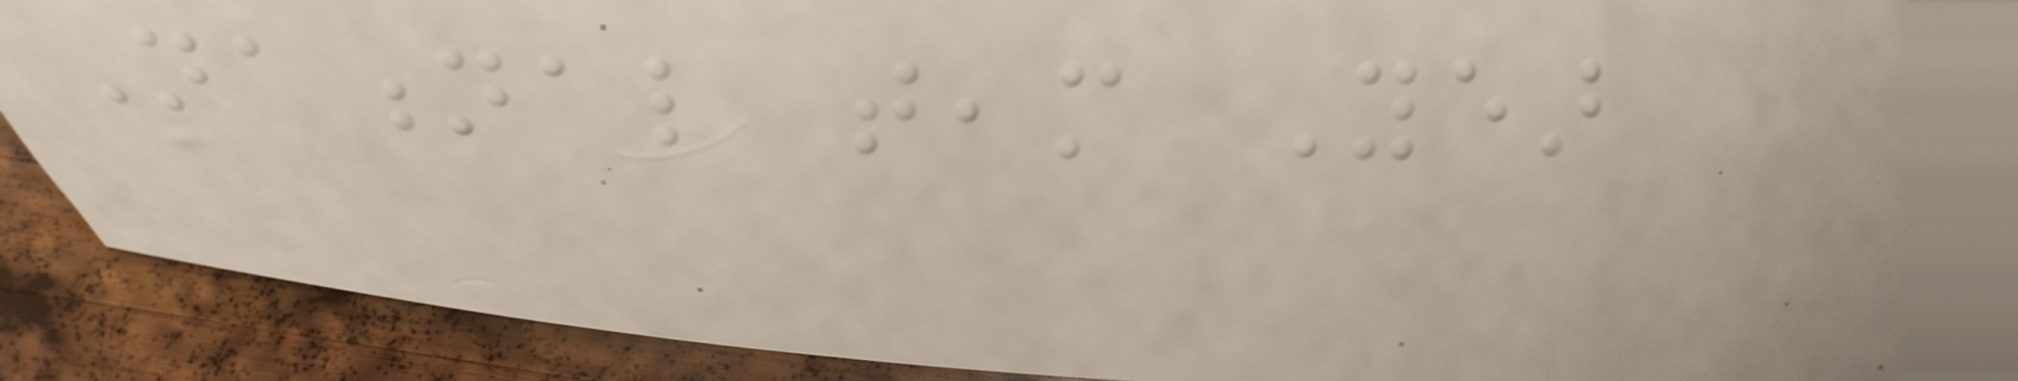National team Year
